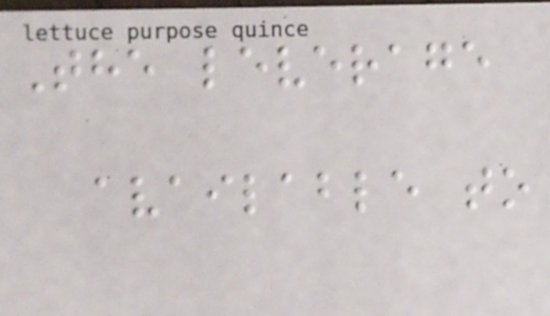The leverage
available to
